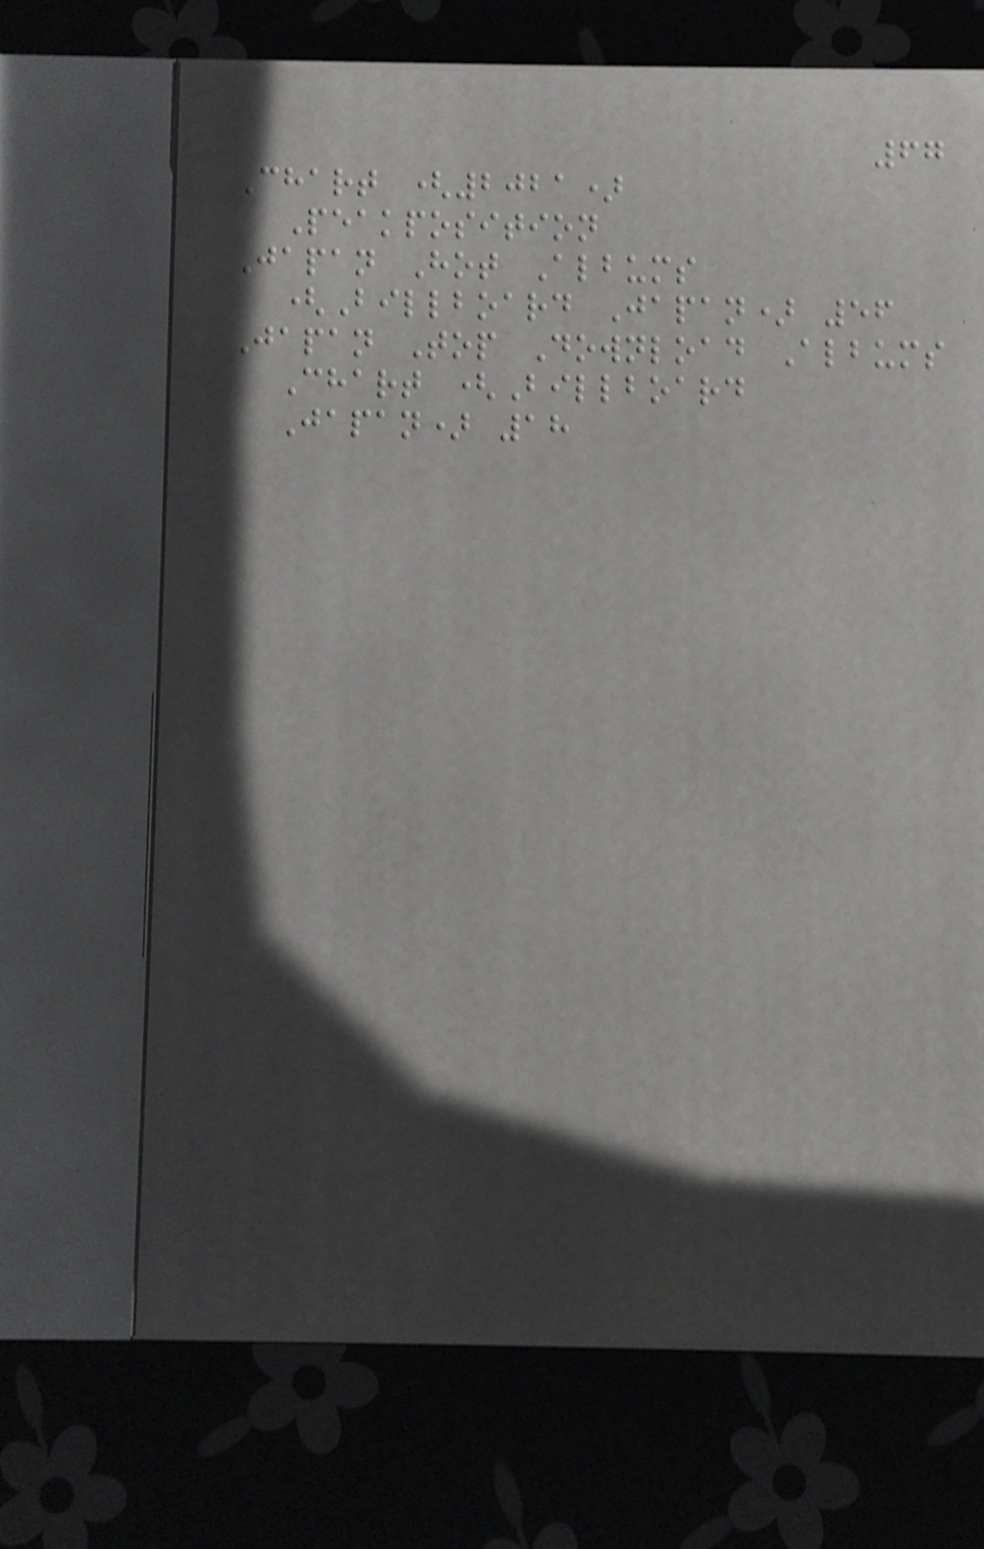67
Chart (2021)
Peakposition
Japan Hot Albums
(Billboard Japan) 56
Japan Top Download Albums
Chart (Billboard
Japan) 18
